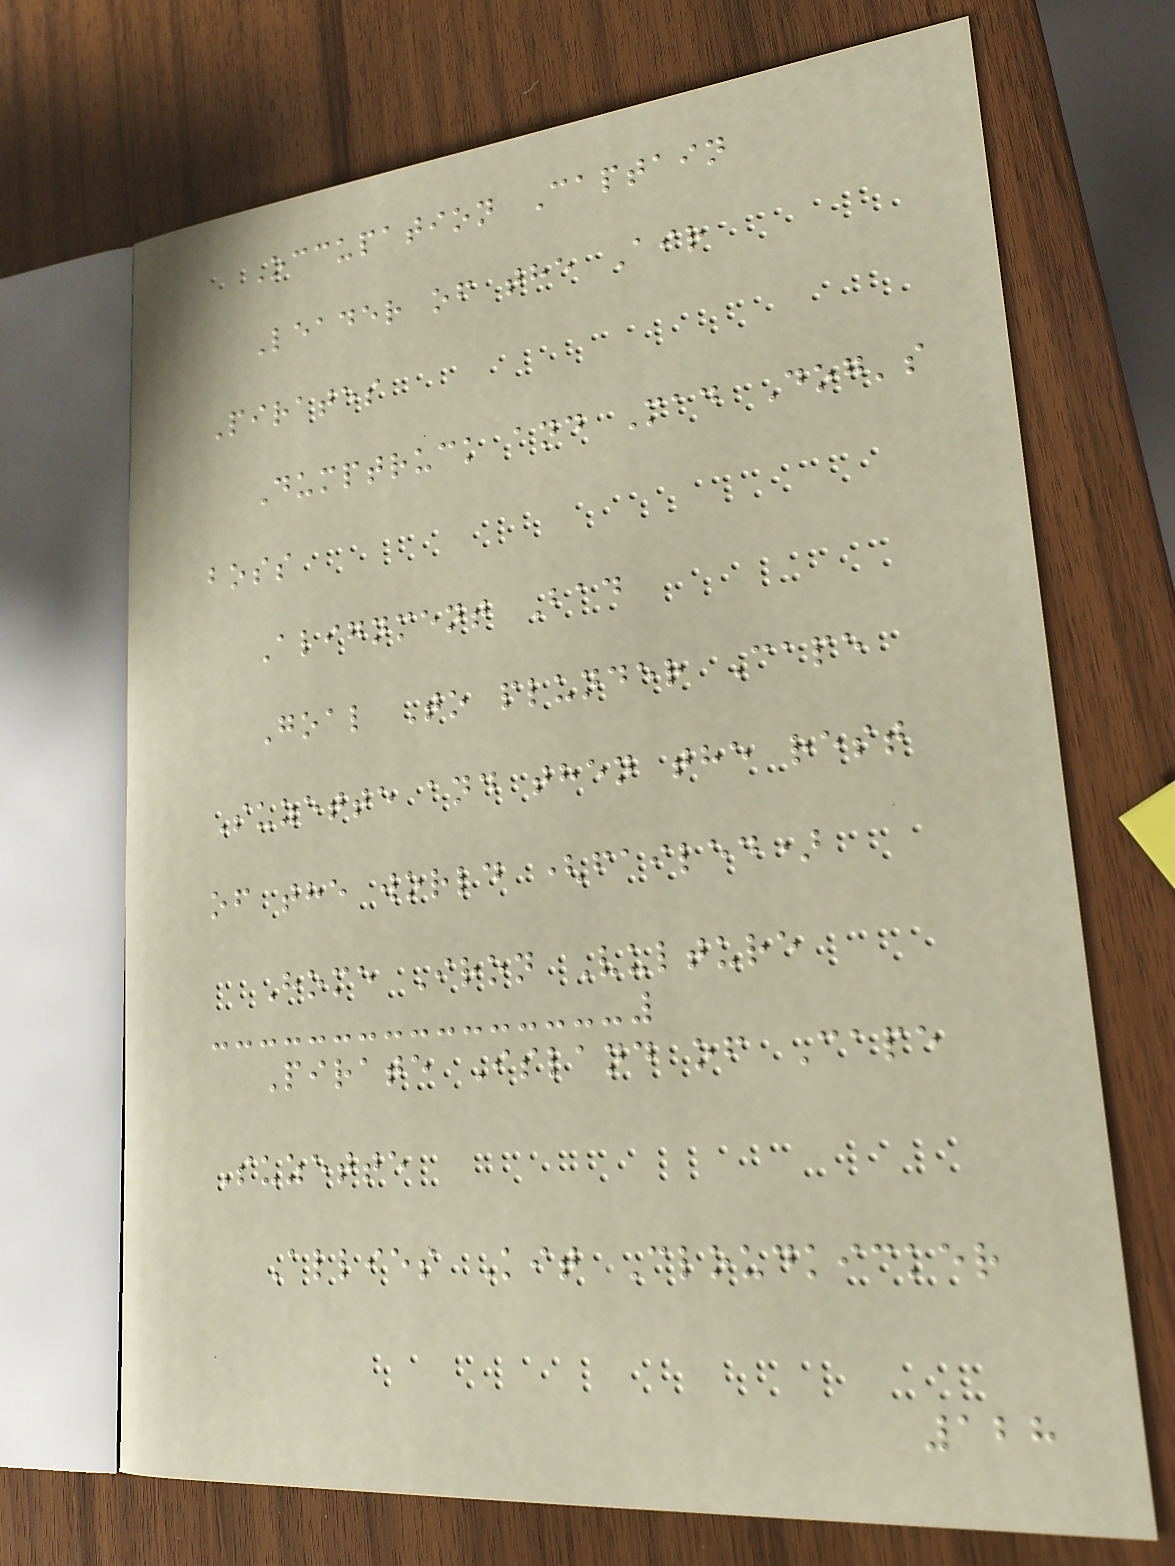Occupation Captain
Leader of the Air
Pirates
Dumptruck and Mad Dog's
boss
Alignment Bad
Goal To plunder Cape
Suzette and then the rest
of the world (failed)
Home Iron Vulture
Pirate Island of Cape
Suzette
Allies Kit Cloudkicker
128
